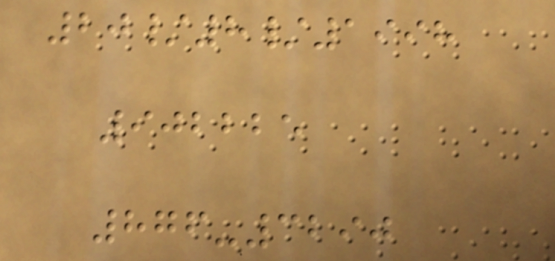20/8/1998
902225
876-3290
